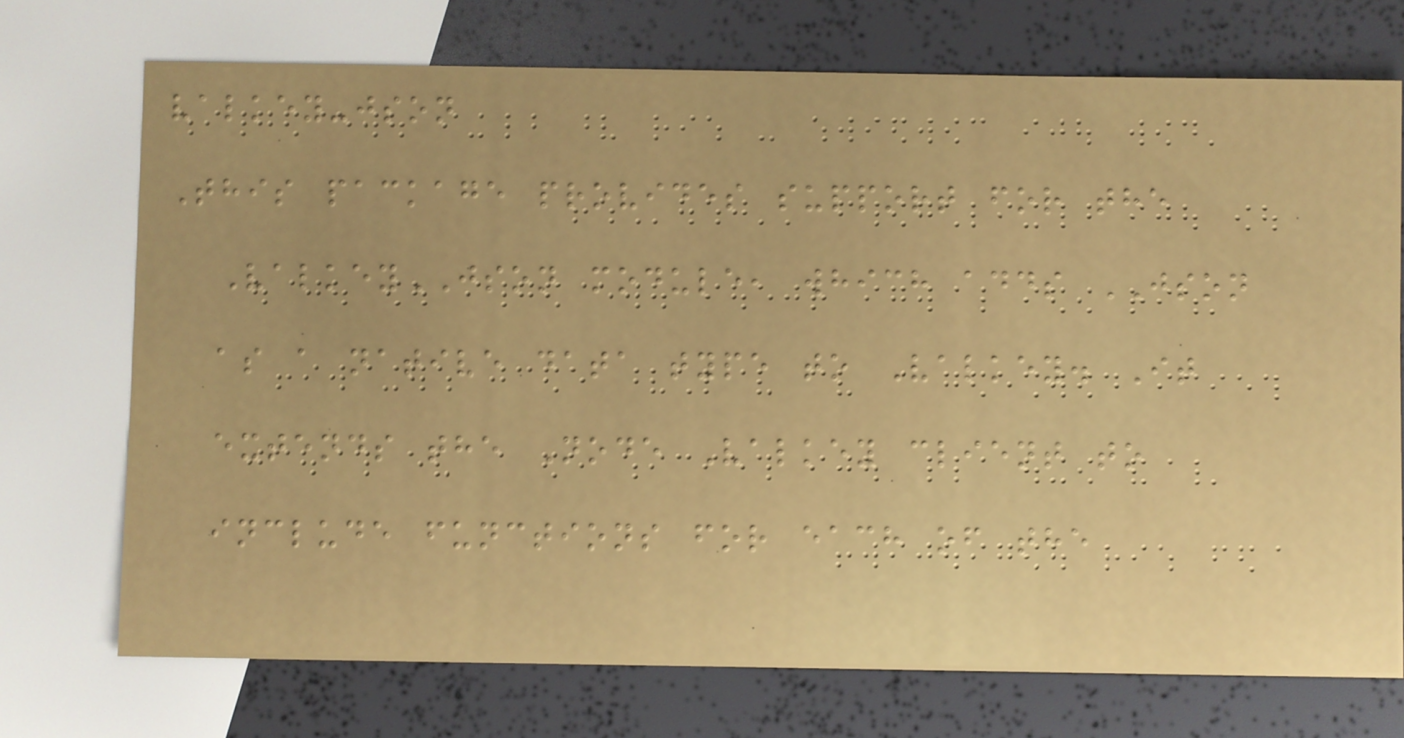valkey-json
This package provides support for the
ValkeyJSON module, which adds JSON
as a native data type to Valkey. It
extends the Node Valkey client to
include functions for each of the
